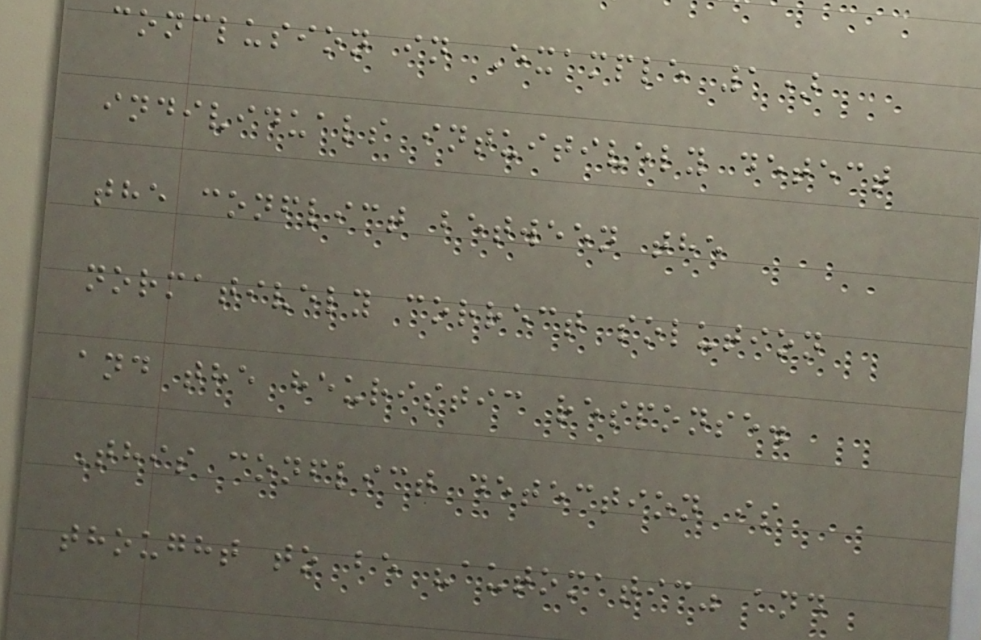conclusion in Example 1)
individuals intuitively detect
the conflict between the
normatively correct solution
and the heuristic response.
This conflict detection is
thought to be "automatic" and
